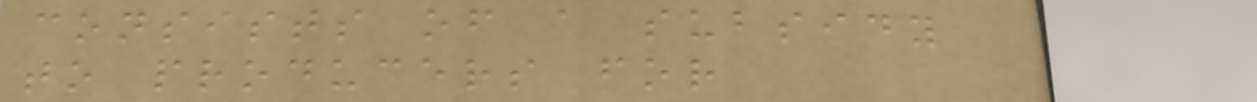consists of a subsidy
to producers for
